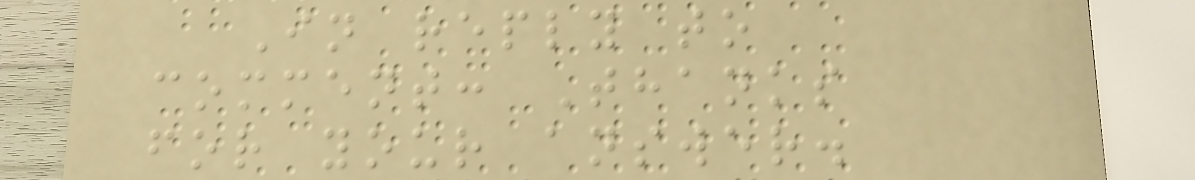In reply to
comment: Thanks
for your answer.
